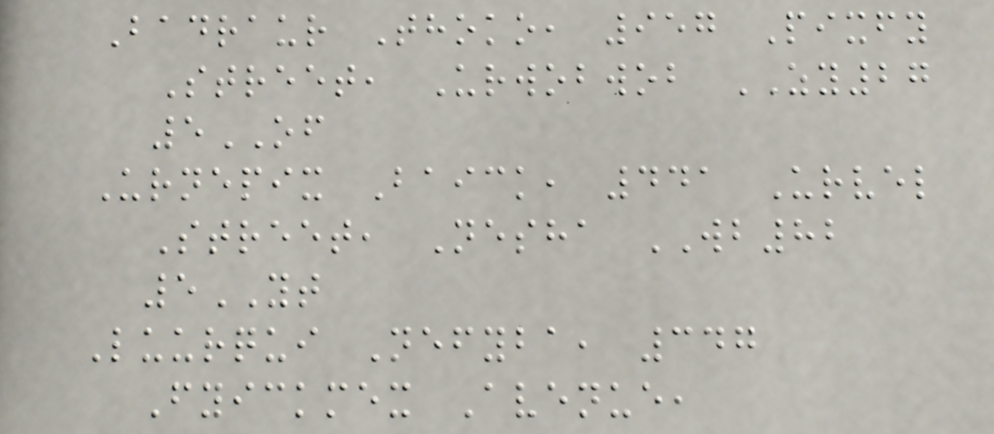Badraur Thoko, 957 Pixfy
Street, Urwobwob ZY27
5OF
Urnepix Baick, 441 Urvel
Street, Nesha WB82
5YT
Luurqui Nefyba, 347
Fyickmex Avenue,
